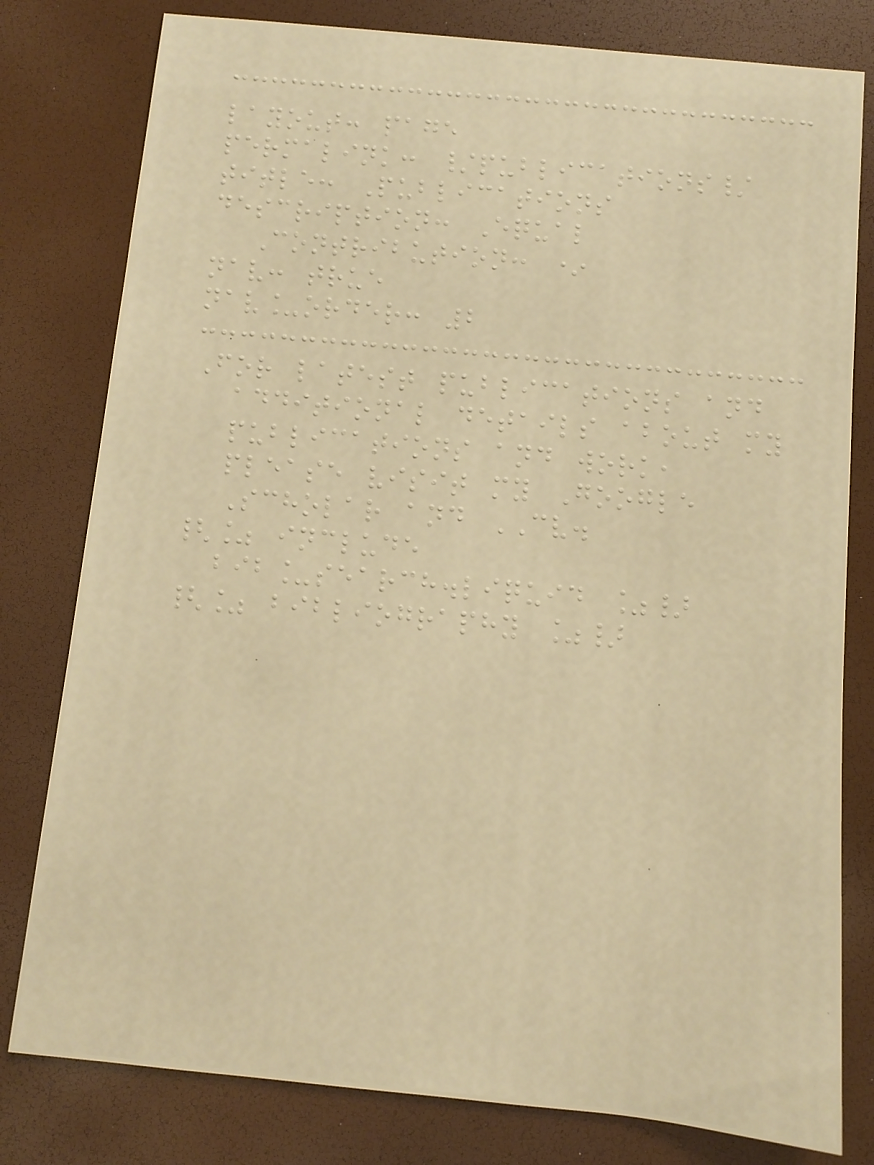layout: page
permalink: /publications/
title: Publications
description: Equal
Contribution: *
nav: true
nav_order: 2
For latest publications and
additional details about my
publications and work,
please visit my Google
Scholar and CV.
{% include
bib_search.liquid %}
{% bibliography %}
